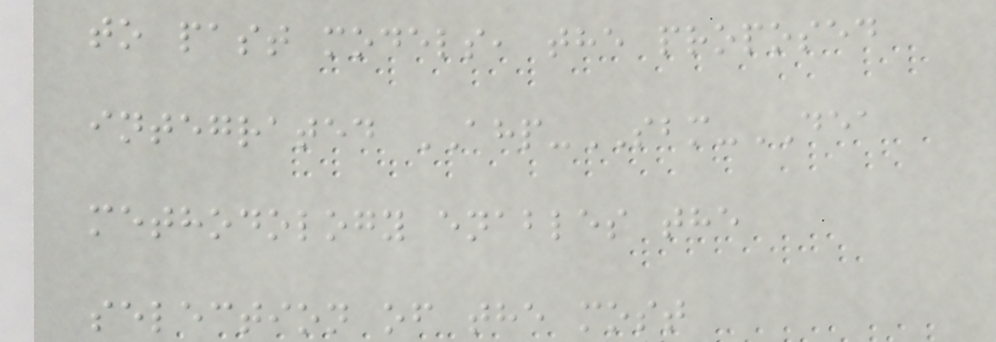to past models, the proposed
integrated AHP-SBM-DEA
methodology enables the
selection of the most
